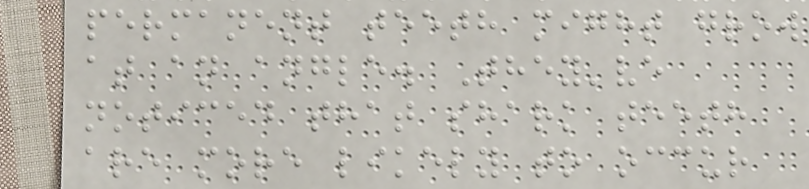permanent teeth might grow
at an angle. They've
noticed that shark teeth
are more likely to occur
